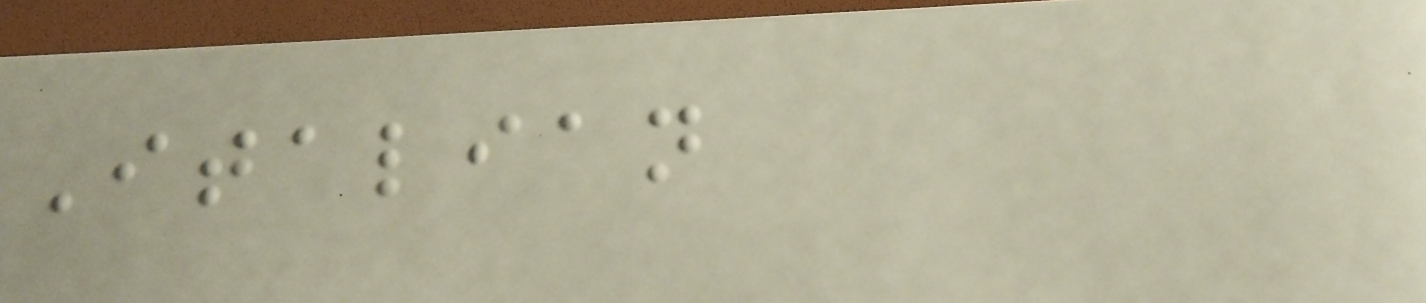Italian
